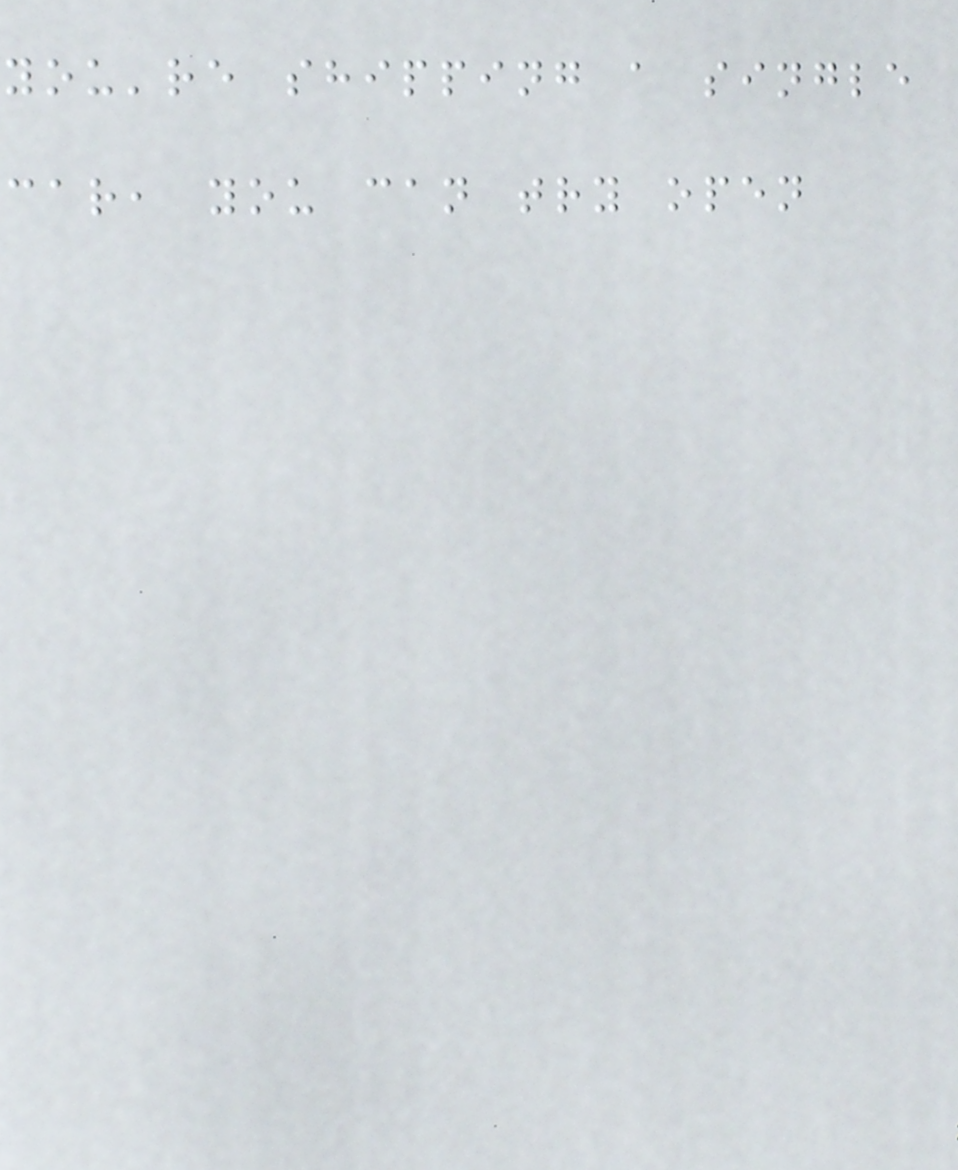you're shipping a single
car, you can try open
